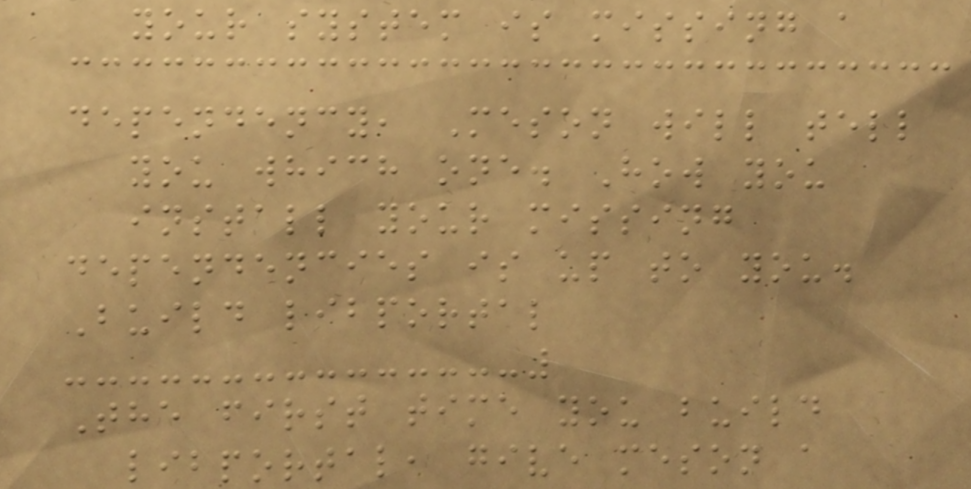your system is missing a
dependency, Meson will tell
you which one. How you
install your missing
dependencies is up to you.
Build libportal
The first time you build
libportal, give meson a
